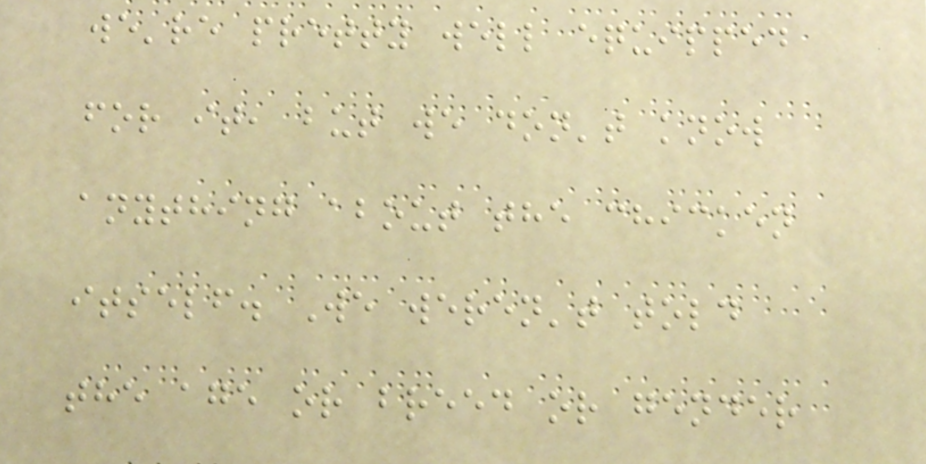we're pretty well equipped
for it, but we don't know
anything about the chicken
itself. We weren't told
the age or breed or gender
